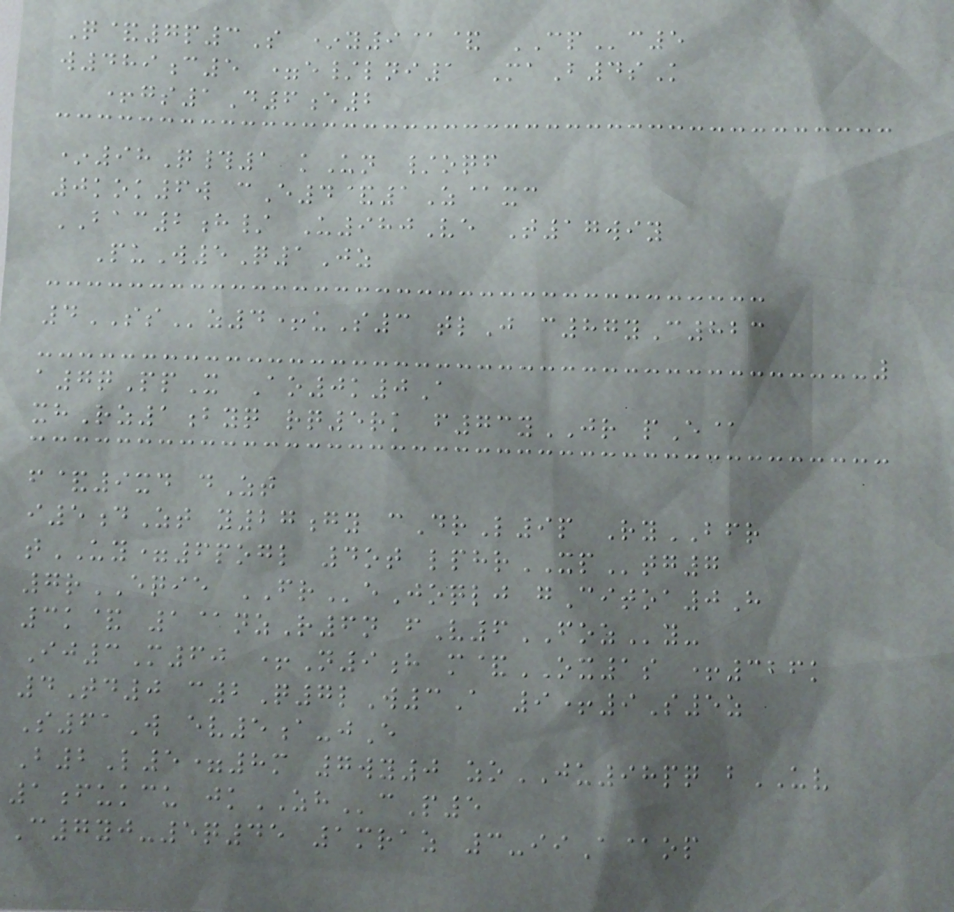Q&7p3S *y9@& CPc5
w489c5 =e/lni1 MaB4sK
+gs1D6e2
*98Q#1 kUn /oqf
0kok6w cE4&1Z@xc
BAC2h/ U980Ve T17wiy
PuW5Q1Jz
4SSz4+uS3 tlJ c87yC823
a7qPpX Ao0k0A
xhRz1byq rq5rk f73yJR pE@
f&9xd dZt
i5dZt y27gy cDrL9p RyBFR
tUY=6pogl 4ot lphrXPtg7
7rEQIE FReJoqlj gCitoa0H
3k& 1@nzR6n fV6FOZy-
Ij3M60 +N9h m&OX1s +326k
4Td0 c2Q7lW3A 9+9S5z
S61W ev5a-jE
B2L5=8m 7wy0 zoJU98pq bUV
1fukcu jkZHcP5
C7yj-5q45 1mraz 3-iiA@op
